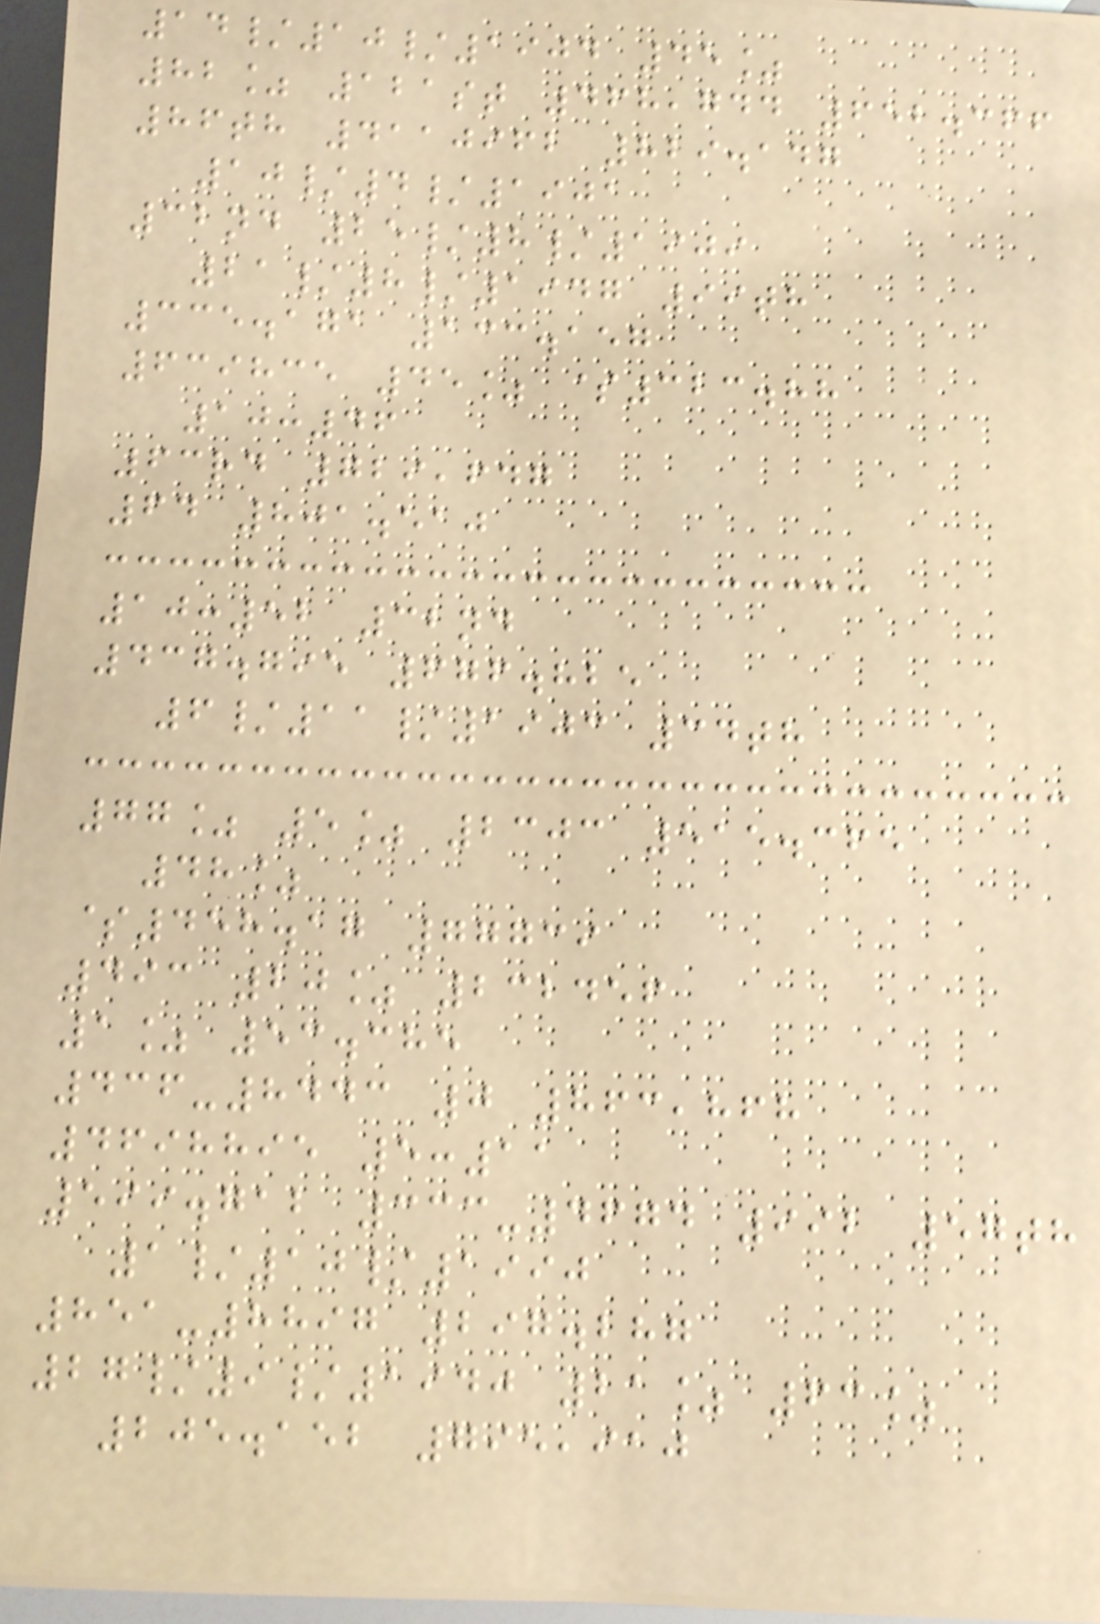14/10/1904 45%
82% 121st 468,744 652.366
86th 4110962 829.147
10/4/1901
32nd 25/8/1909
21/8/1947 99th
335.171 133.157
639835 45% $323.88
10:46
63rd 729,647
64 801.510
10:52 32nd
437.795 676.825
6/11/1903 34th
77% 5% 2303 515.365
48%
$458.17 77739
493 20% 232456
1% 53.385
436-8443 0 863,868
4698895 5:11
599.712 333-4674 992 57th
1/10/1990
851-8897 297.287
27/9/1940 21% 63%
205.152 795,910
